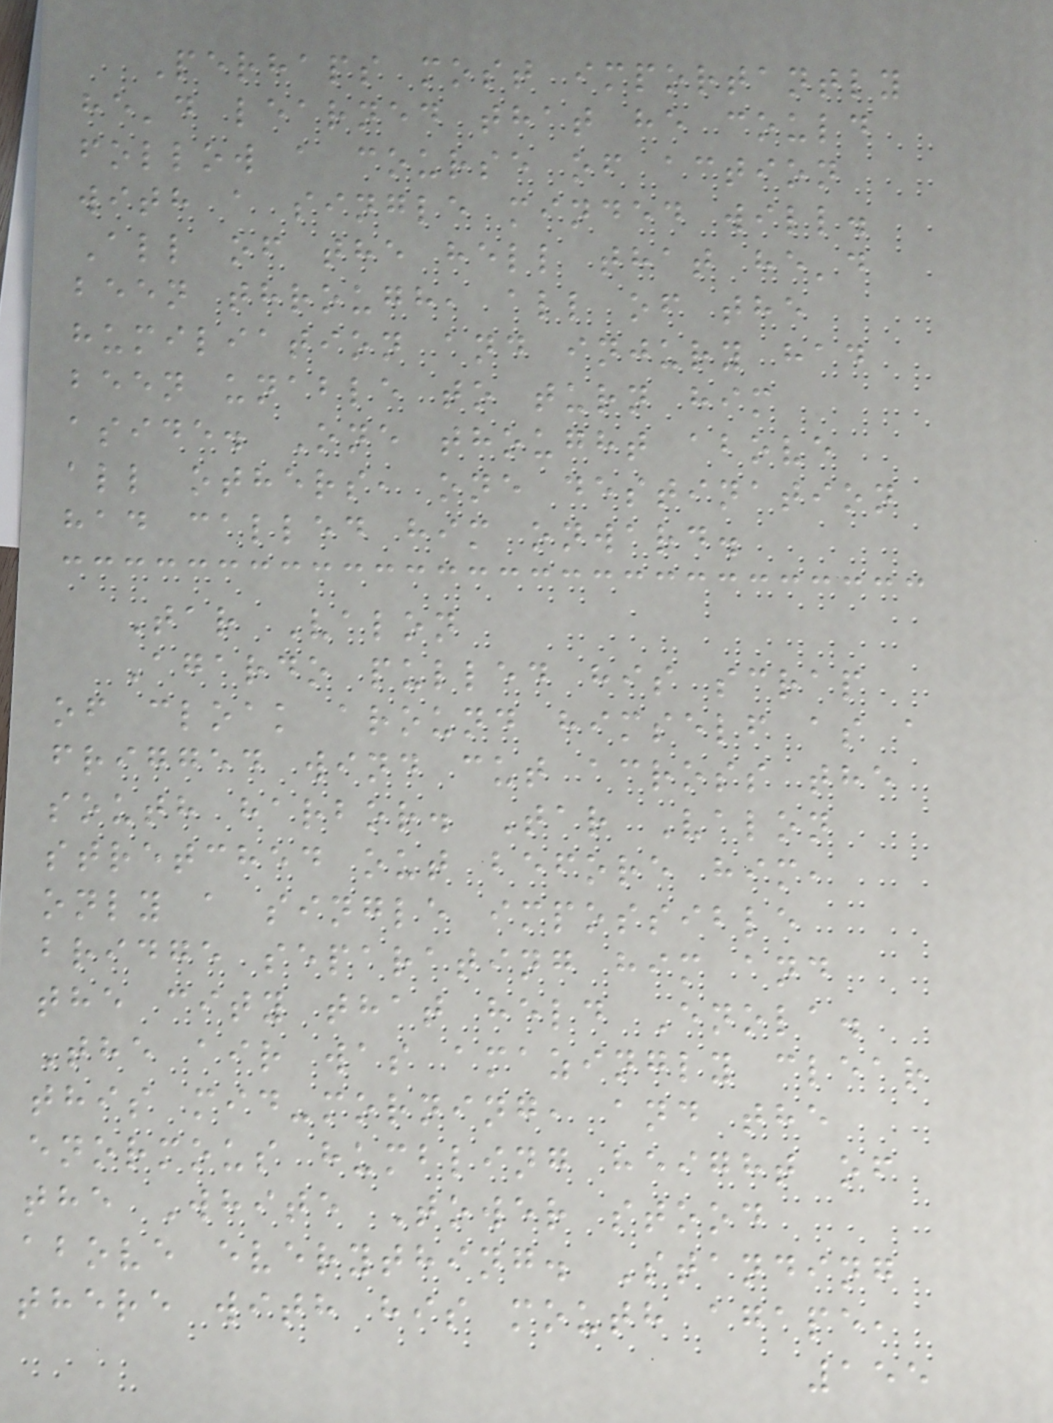Perhaps most importantly
he'd learned that he could
follow a course of action
with a single minded will.
All of the hell that he'd
been through, all of the
humiliation and injury had
been unable to turn him
aside. One thought above
all others, one destination
had called him onward.
Tar Valon
Agardo pulled his scrap
of cloak around himself as a
frigged wind cut across the
south harbor. Tar Valon
stretched out before him,
only a single impossible
bridge separating him and
the city that held Enola.
The air was amazingly clear
this mid-morning, and the
enormous humbling height of
the White Tower stood
above everything. Standing
there with his mouth agape,
155
